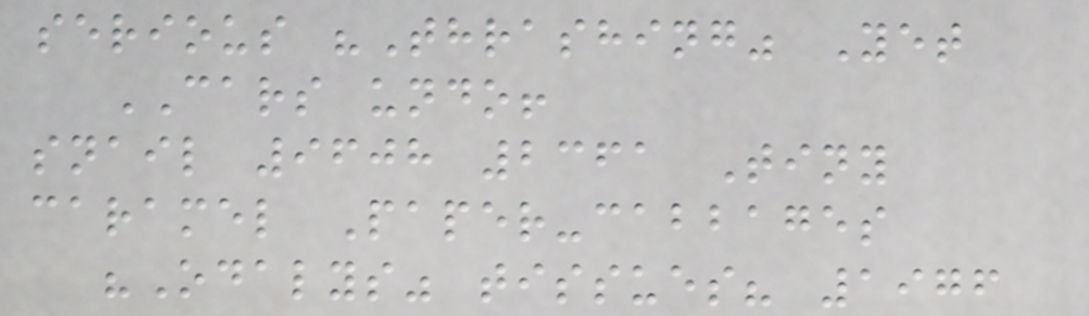serious "Thrashing" Yet
CARS undo!
snail 9608 2361 Tiny
caramel Paper-cabbages
"Odalys" tissues? 1976
